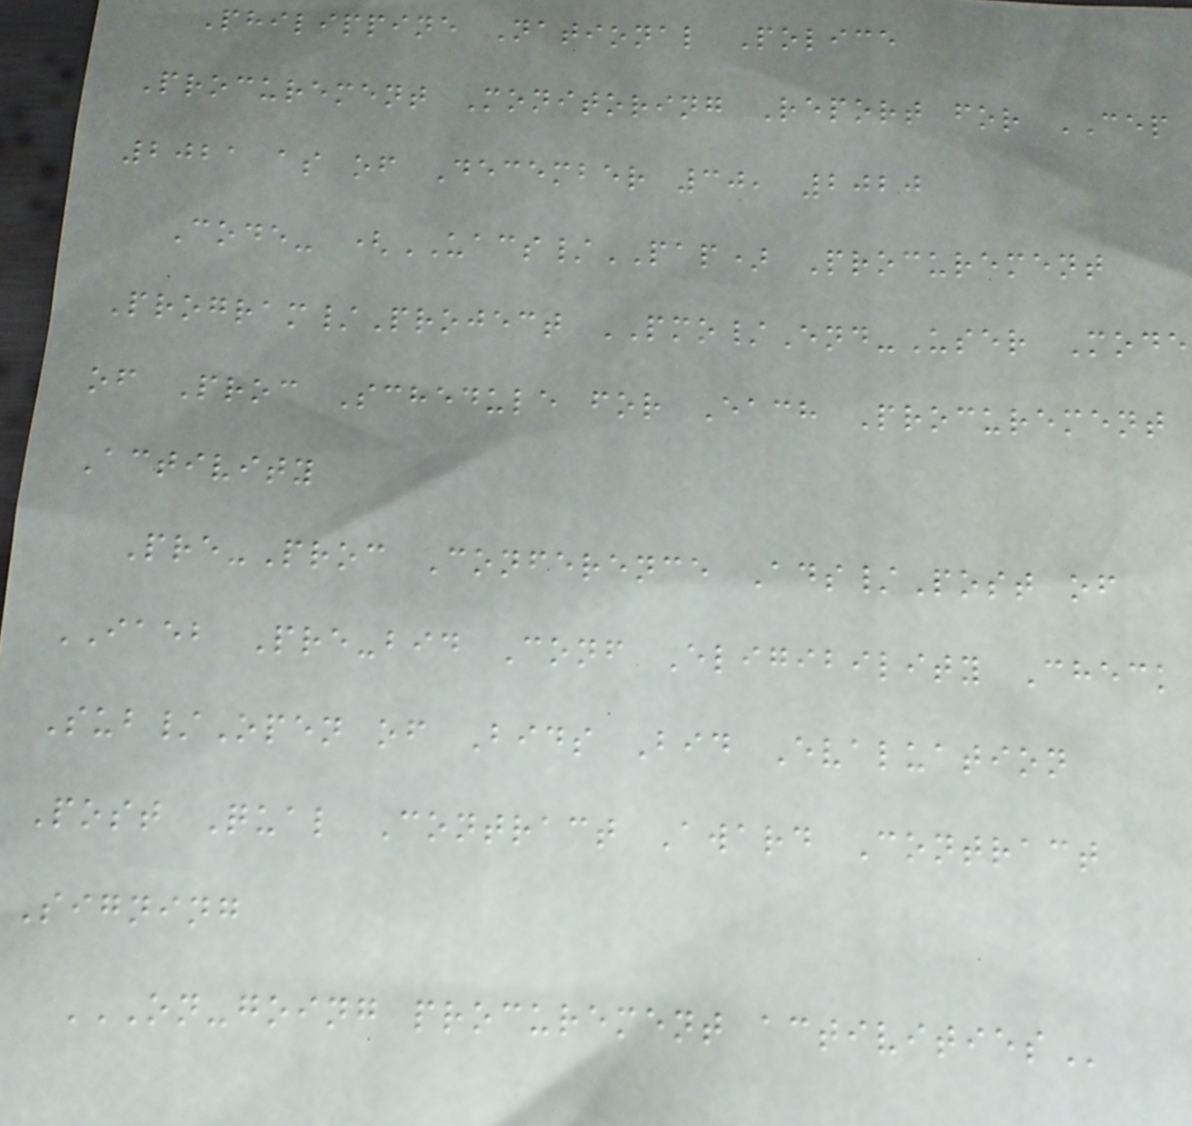Philippine National Police
Procurement Monitoring Report for CEP
2021 as of December 30, 2020
Code- (UACS/PAP) Procurement
Program/Project PMO/End-User Mode
of Proc Schedule for Each Procurement
Activity
Pre-Proc Conference Ads/Post of
IAEB Pre-bid Conf Eligibility Check
Sub/Open of Bids Bid Evaluation
Post Qual Contract Award Contract
Signing
ON-GOING PROCUREMENT ACTIVITIES
